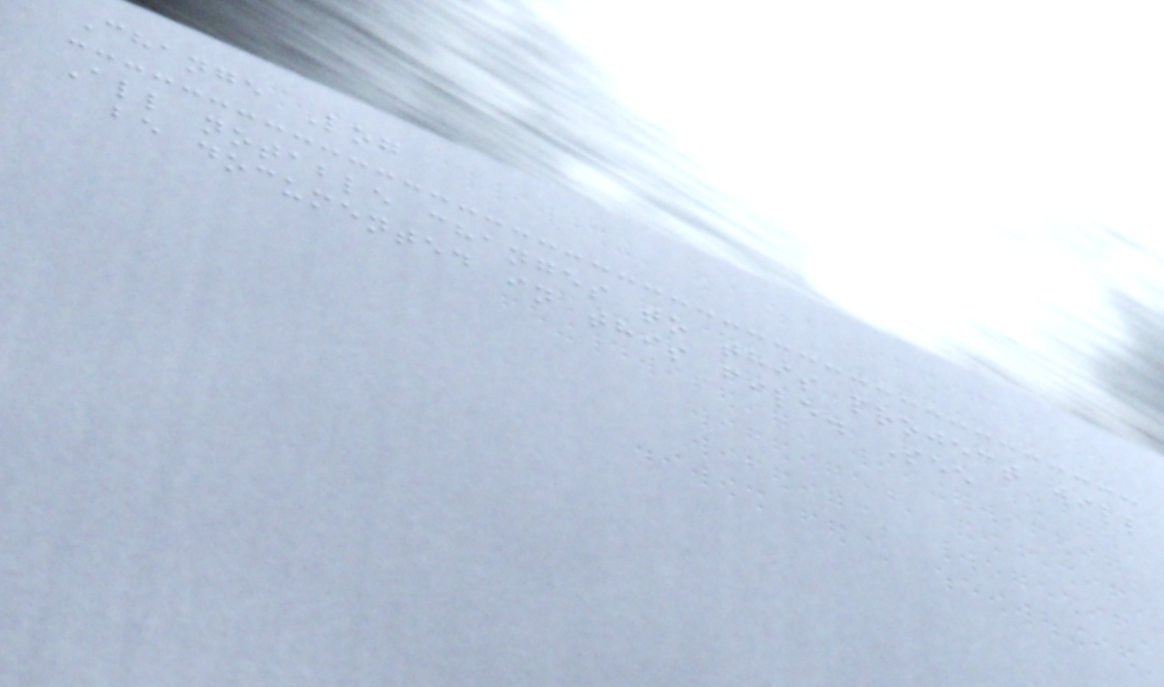Change Log
All notable changes to this project will
be documented in this file. See
